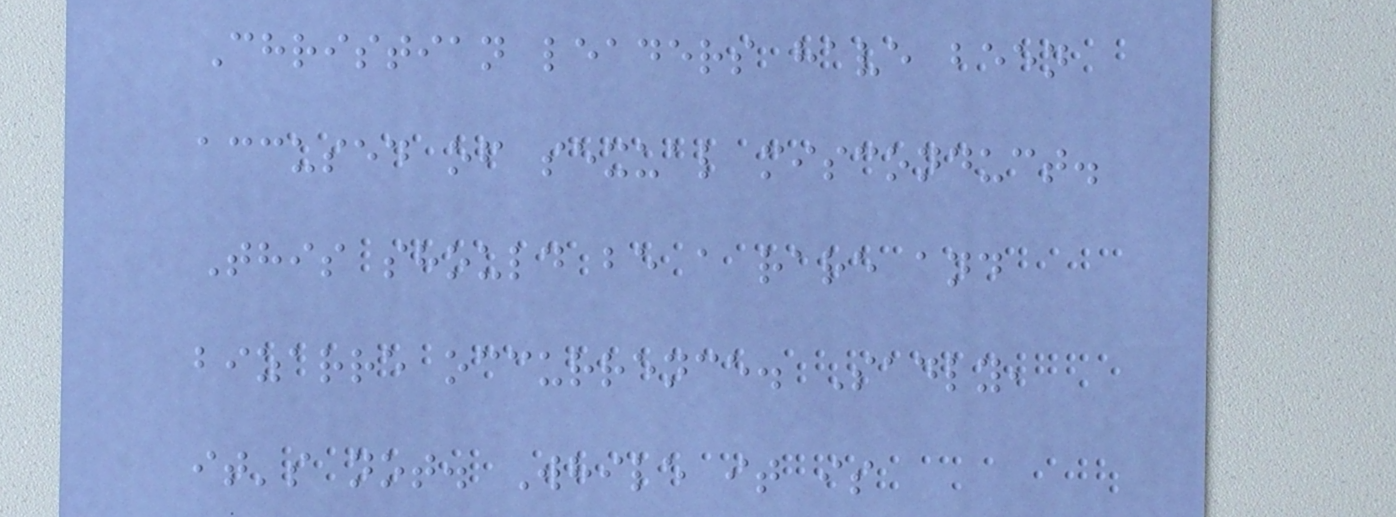Christian leaders have been
accused of sexual misconduct.
This should be a rare and
bizarre occurrence. Sadly,
it's not. While it is
